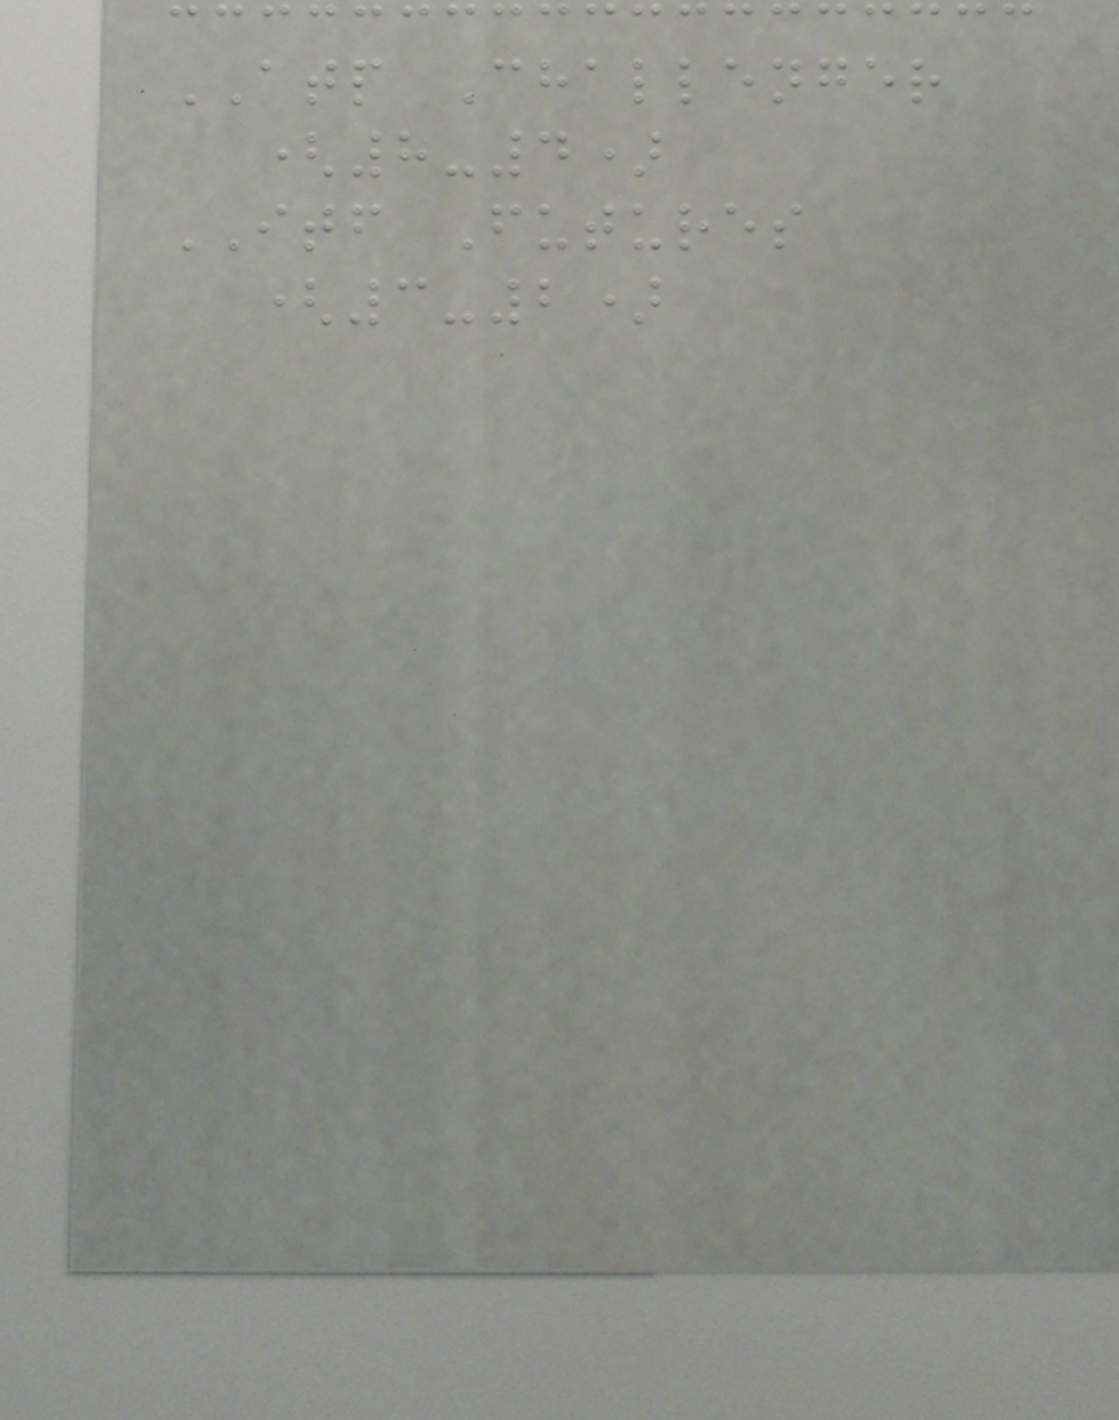ATP Challenger
(8-4)
ITF Futures
(3-2)
